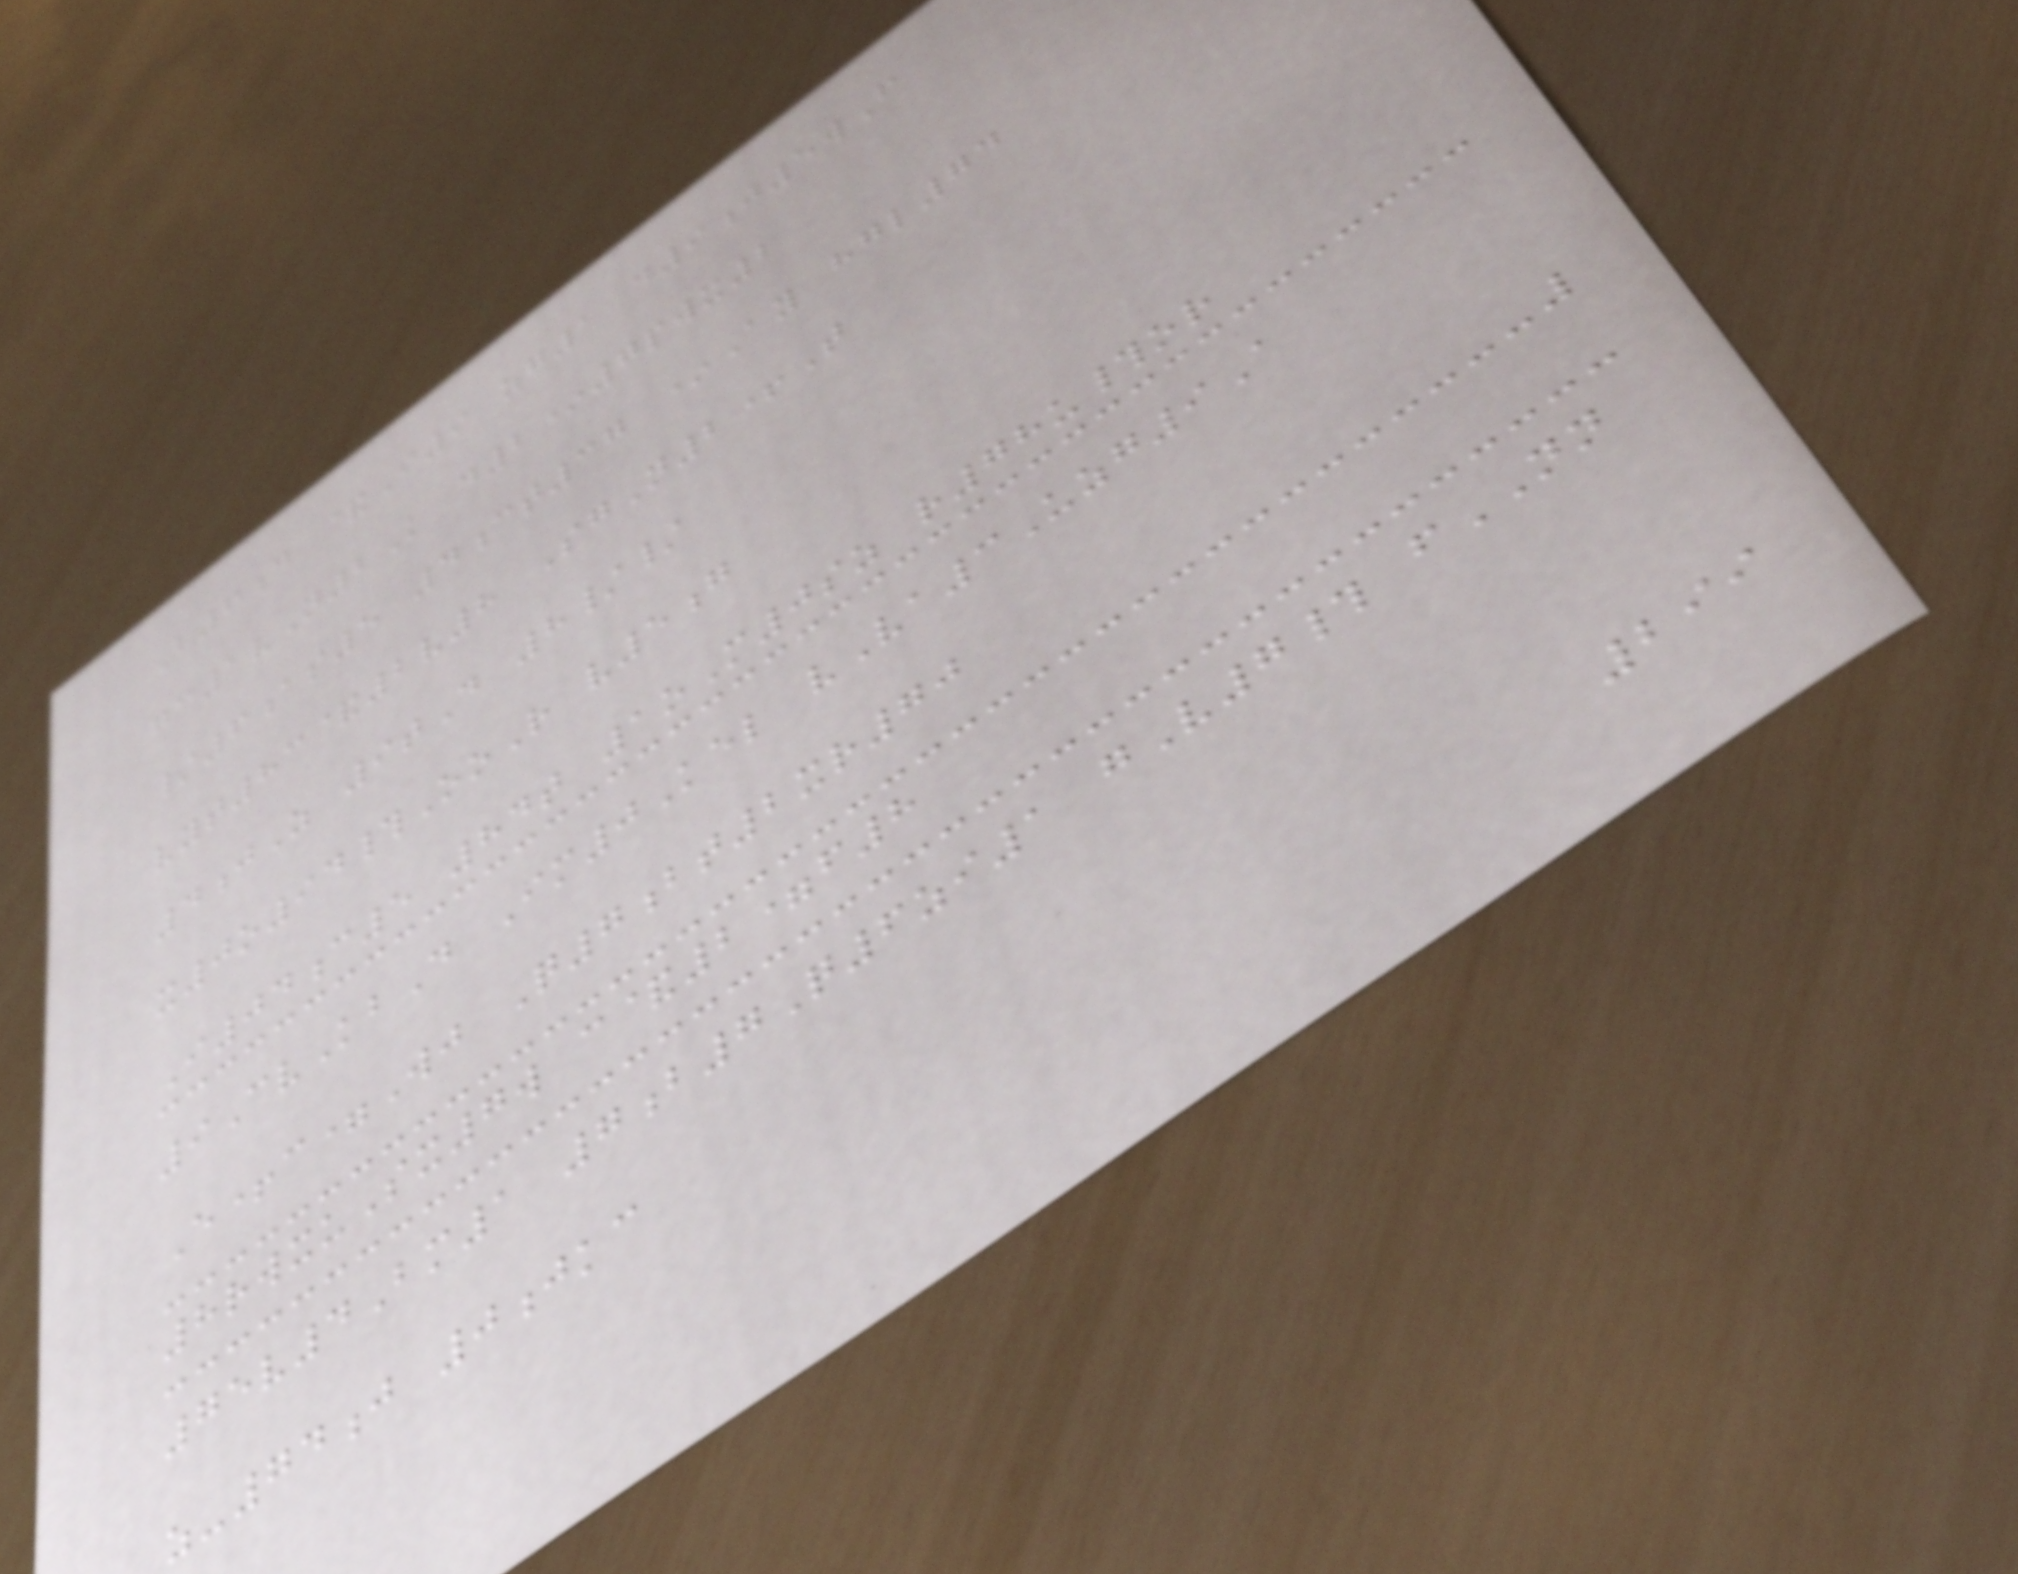B6d &I9 zg1 d9j5wF
gc1vN2K d2*7pwx2
/6as5 4ct37 *Ay hgl74
vyt83&2v8 SgN2+T
4jZ 9tD 8//
x0o94#OoR v5g
I04c5 84t 1oM0sz r78u#or
9CvKbD Im0Kel vVa3Uzg9A
E+c=Wj Q7bt2xr70
8rwxuSx7w c&2=f8
75v4Bm1 7b7Q6zi1 gV7# fNN
z-74j 0jkc
299
